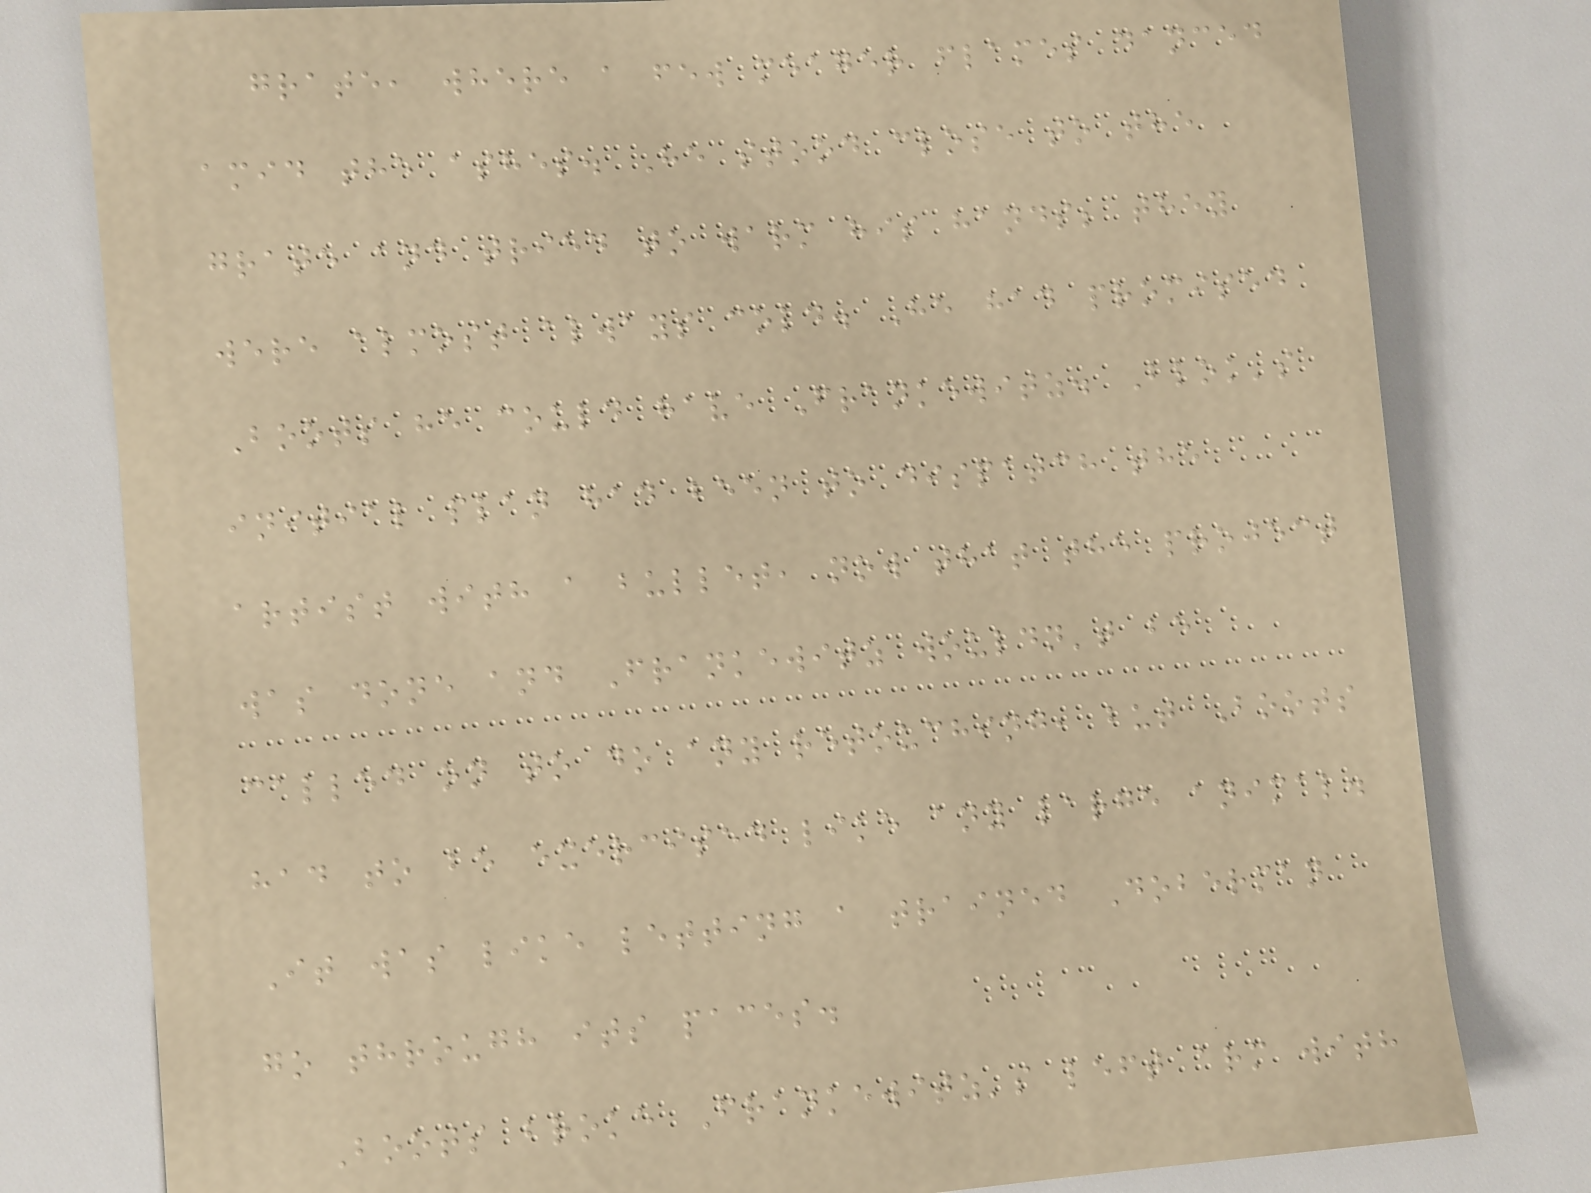grate, where a few meager flames danced
amid the ashes. He stood close to the
grate and tried to warm his hands; they
were almost always cold. He had promised
Boots he could have Frankewitz. Blok's
initial plan had been to dispatch the
artist with a bullet, now that the project
was done and Frankewitz wouldn't be
called on to do any retouching, but Boots
had to be exercised like any large animal.
It was like letting a trained Doberman
go through its paces.
Boots broke Frankewitz's left arm with
